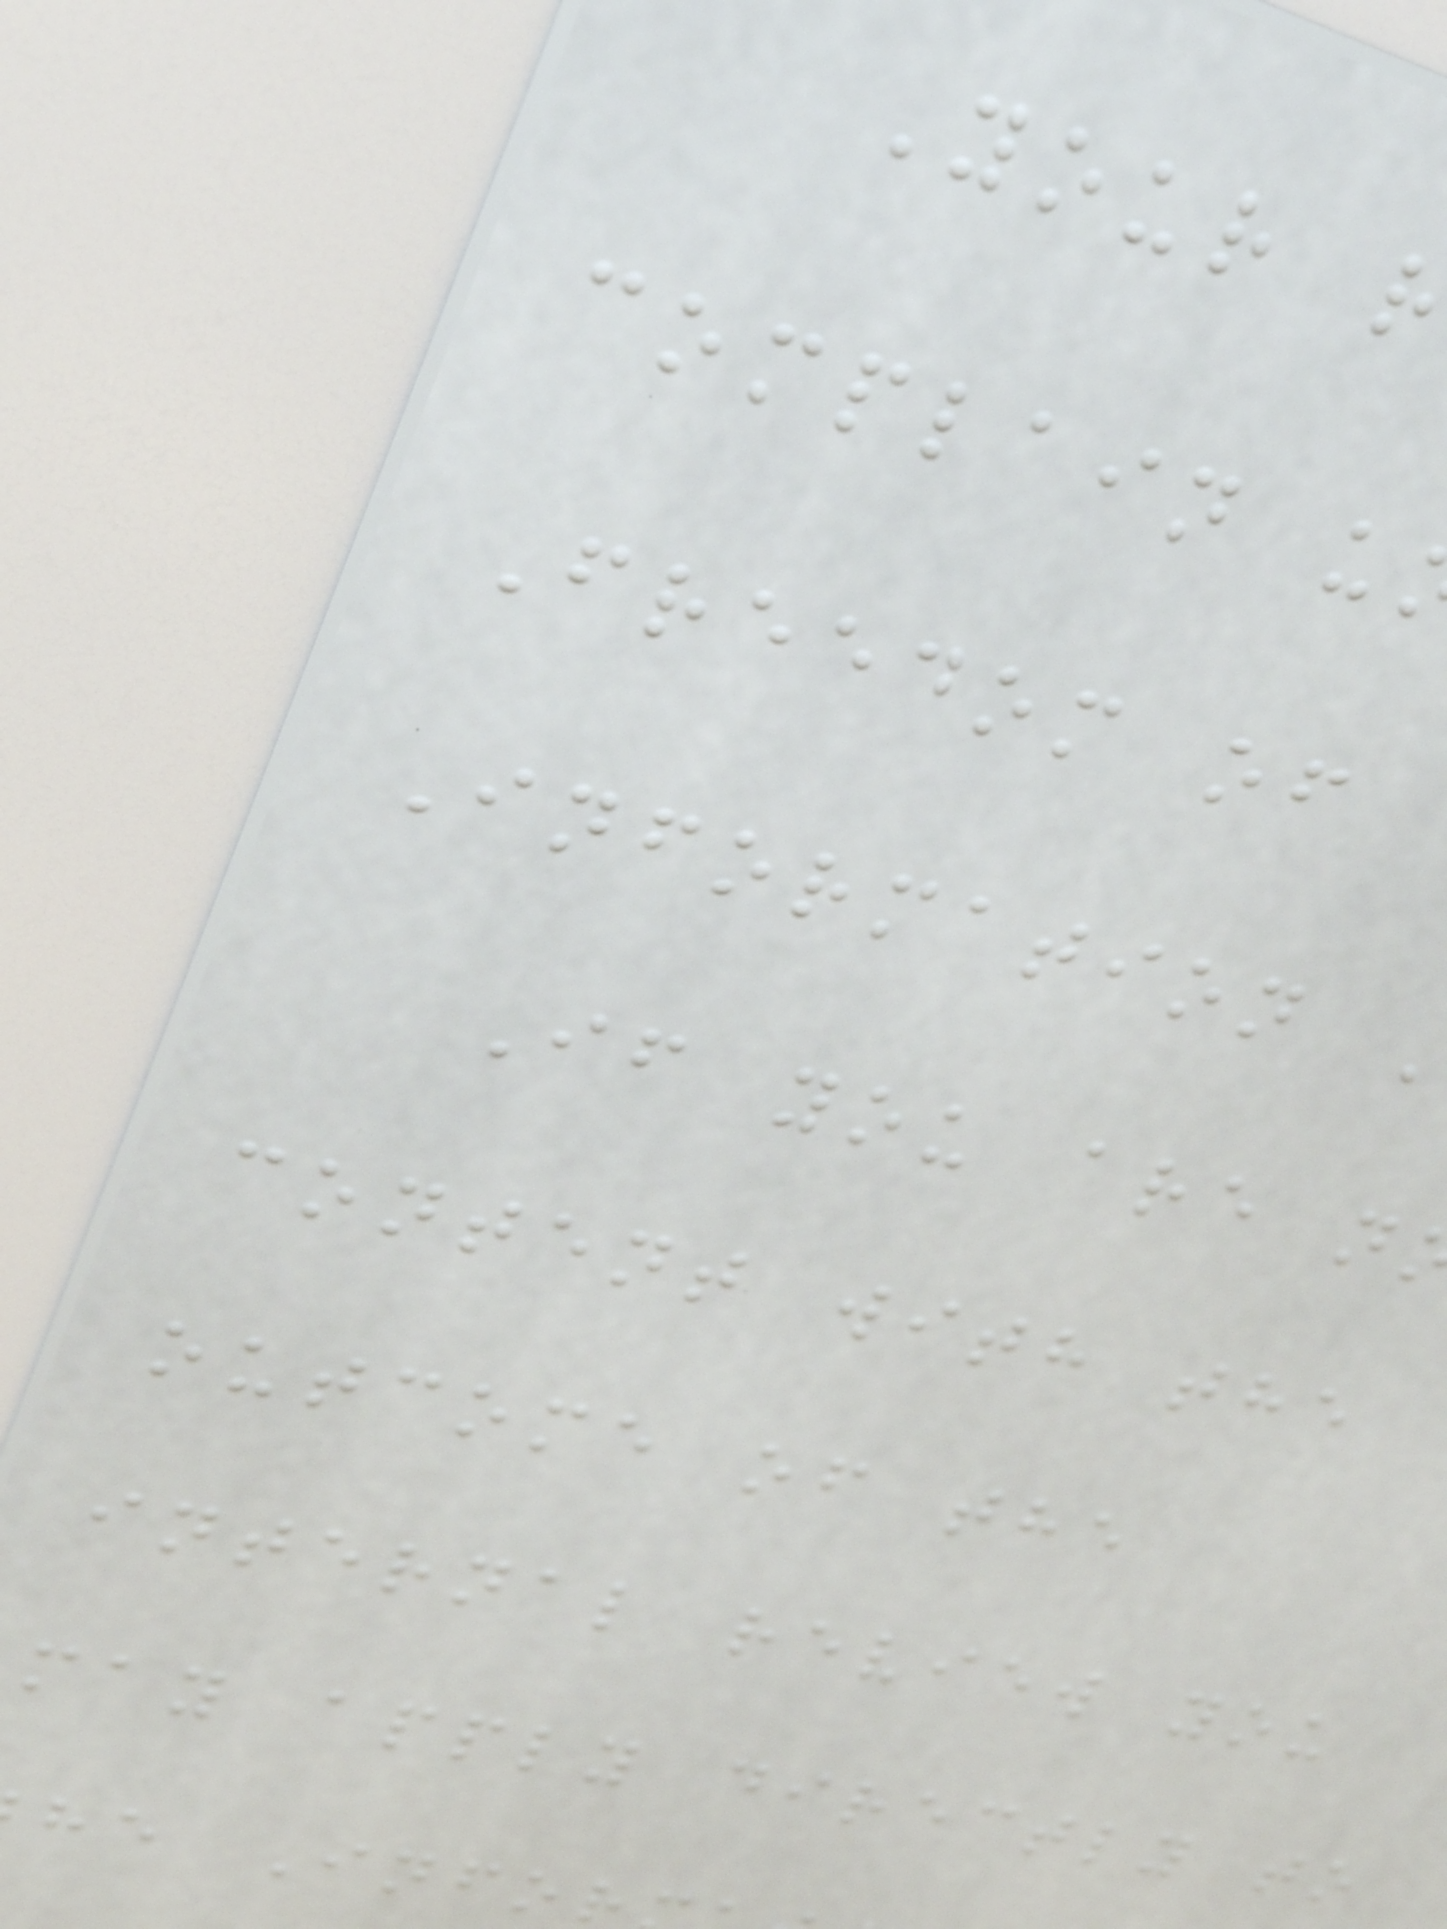Your
complain u
Freedom of
Information
If you are n
content with the
outcome of the
internal review you
may apply directly to
he Infor
